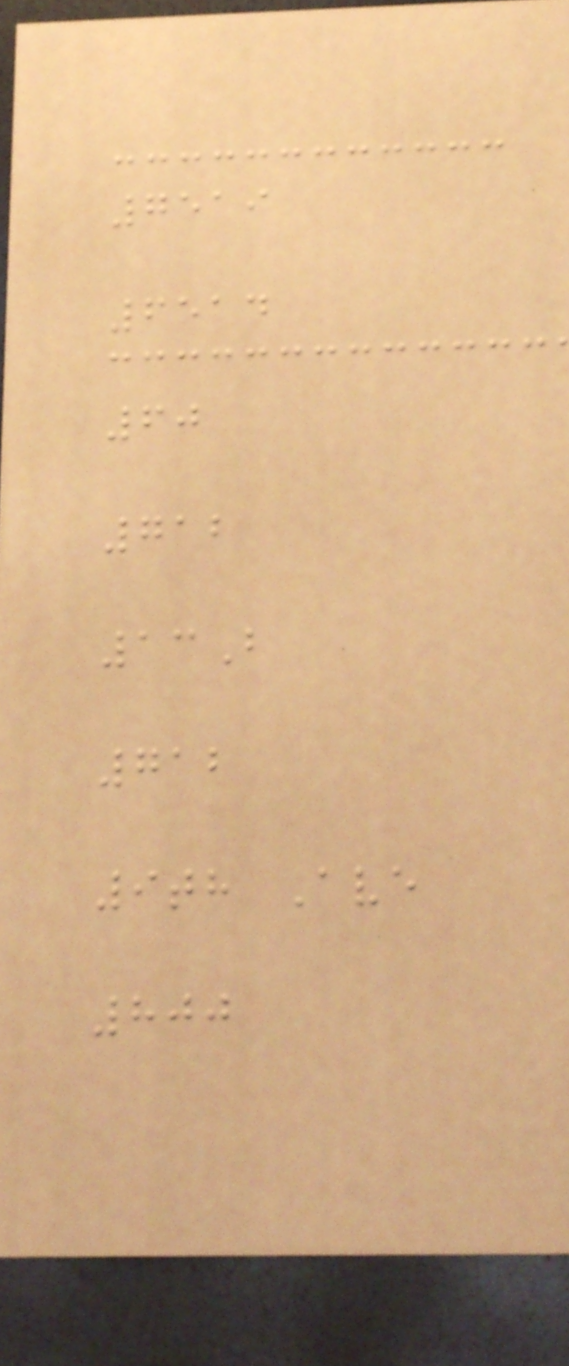7519
6514
60
712
13B
712
9th Ave
800
